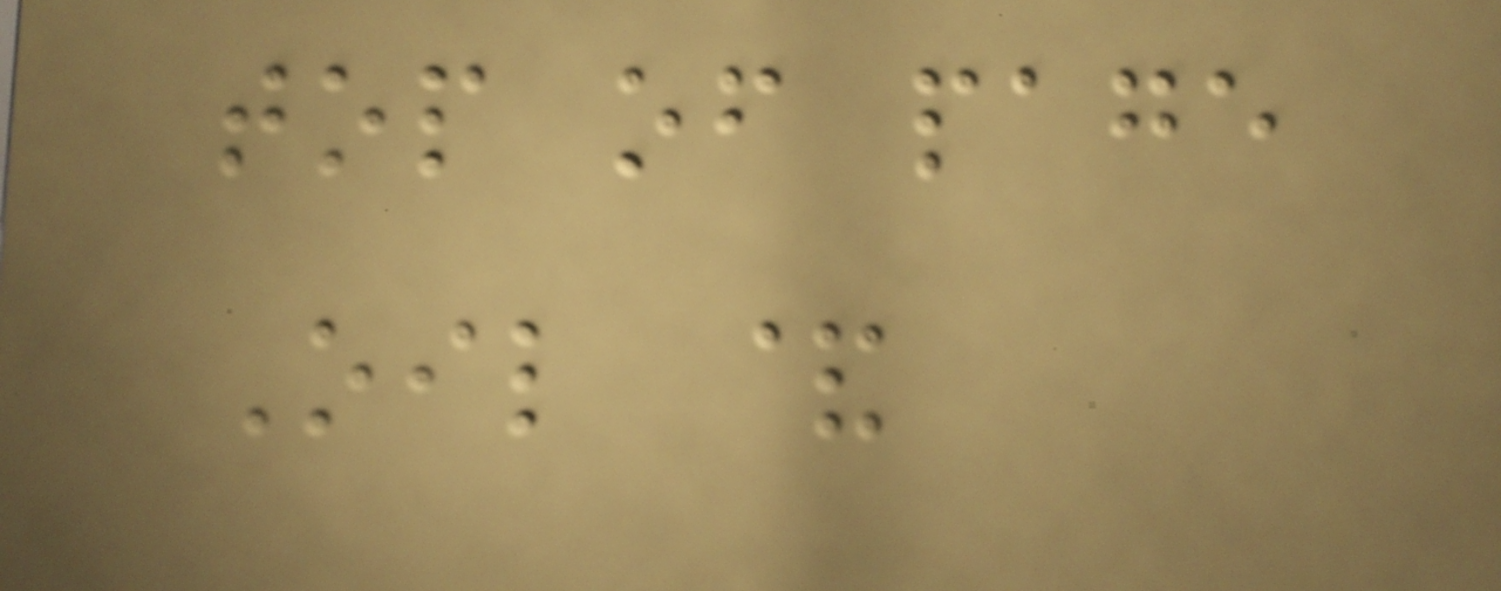top of page
Oil &
